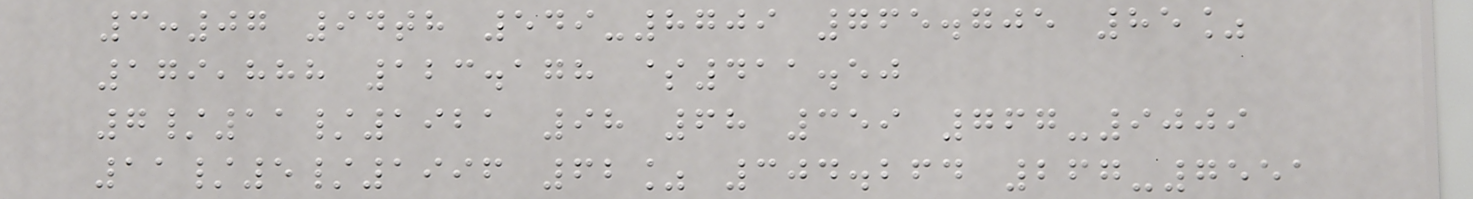3:07 94th 549-8709 765.705 85%
179,888 123.178 $411.50
7/11/1921 98 68 359 767-9009
11/5/1996 62% 304.264 267-7551
